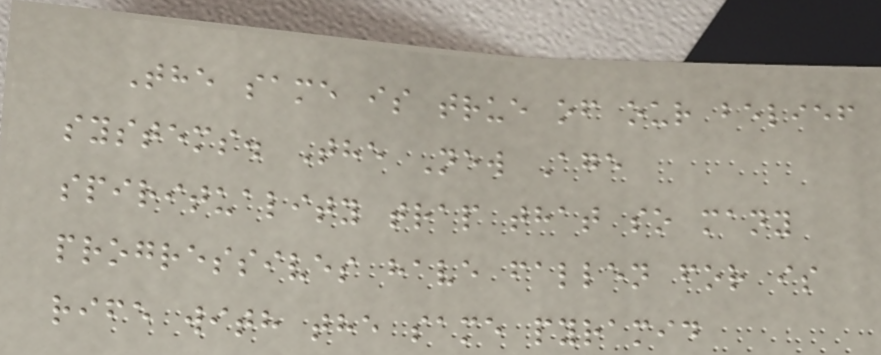The same is true of our belief
systems. The New Age
spirituality trap that so many
progressives have fallen for is
rife with the same pyramid
